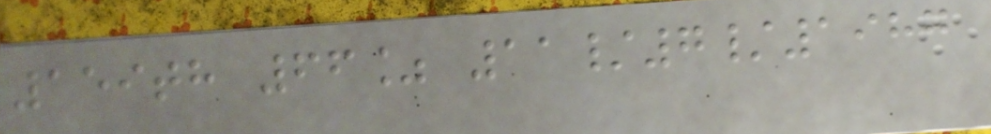159th 66% 11/7/1987
